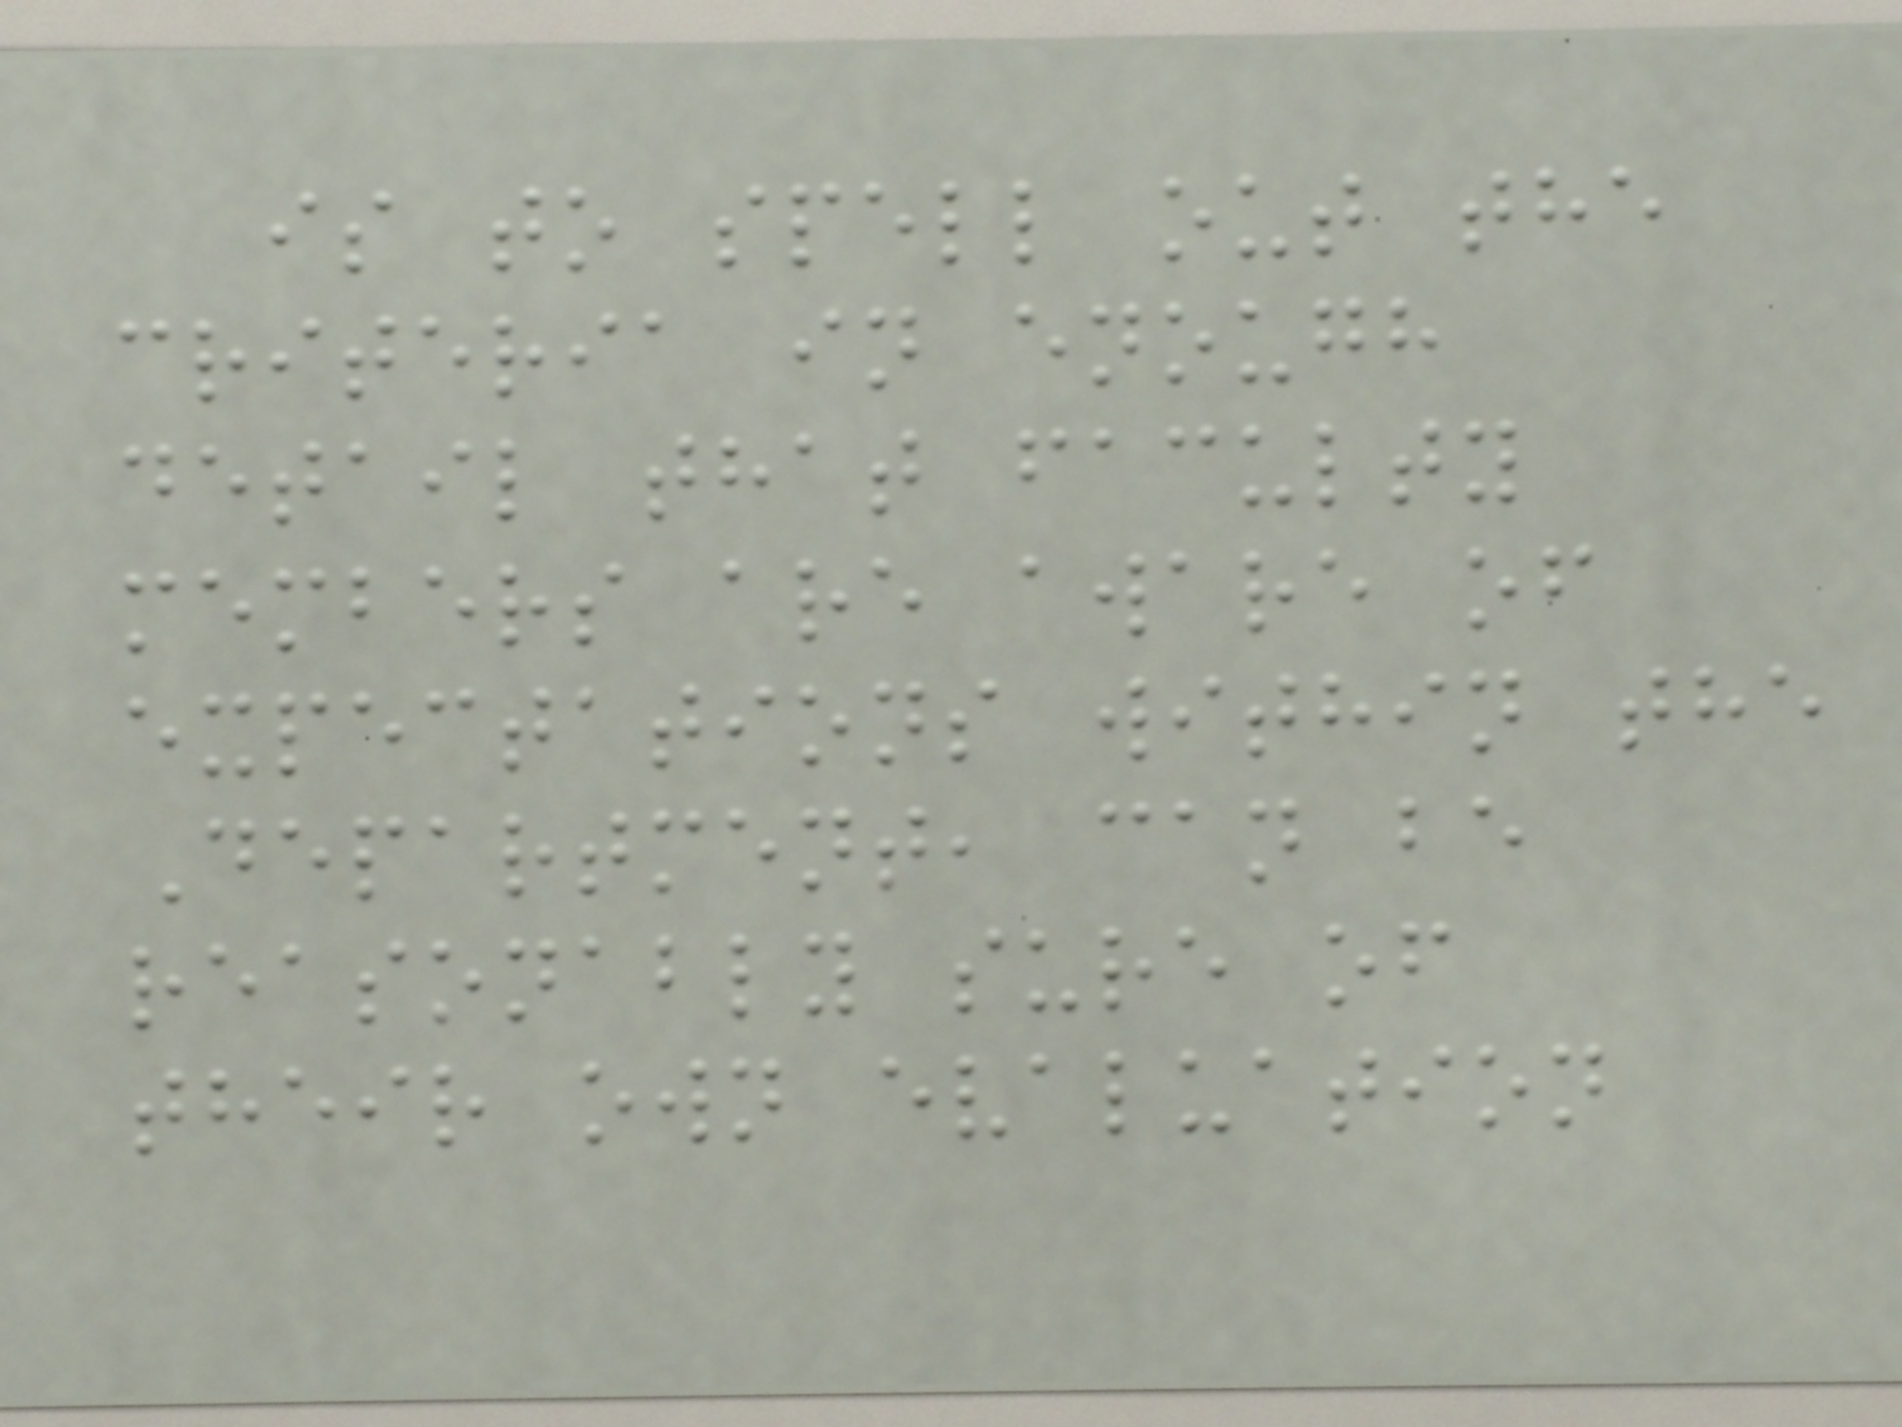is to spell out the
criteria in enough
detail that faculty
members are aware of
expectations within the
Department, can be
reasonably sure of
their own evaluation
